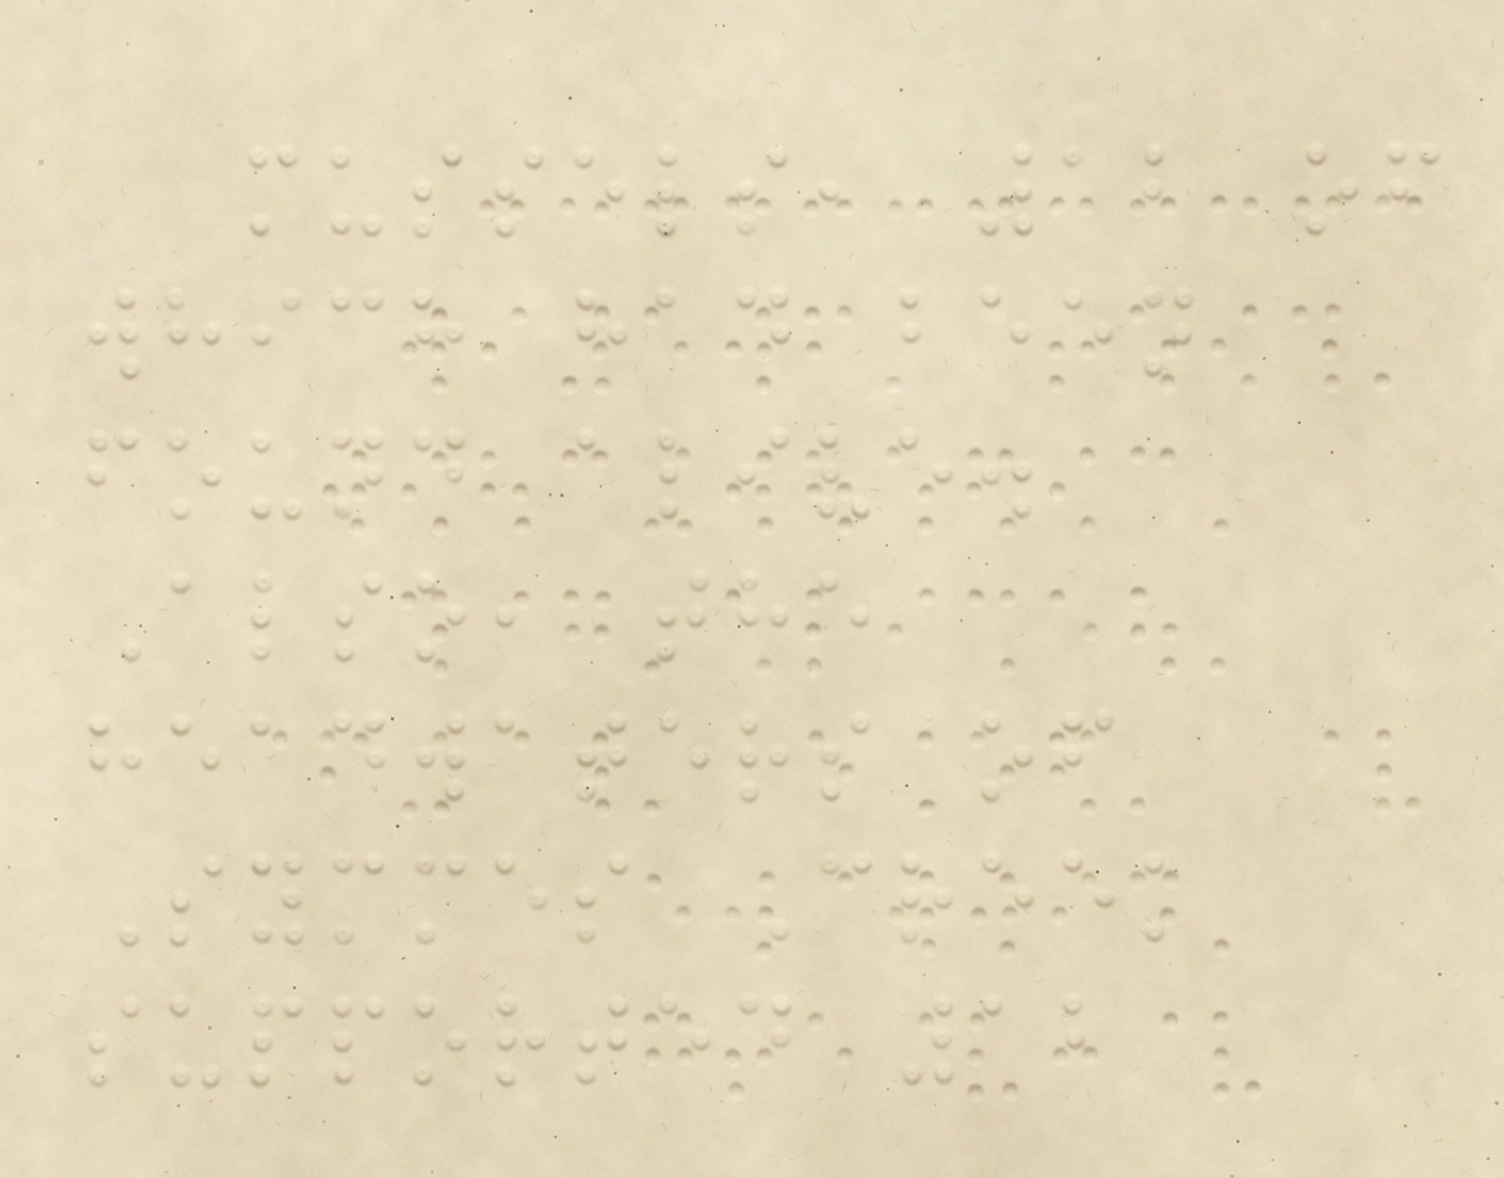mussels, 12 of
which had been
found alive.
Also, the
headwaters of
Symmes Creek
supported 12
